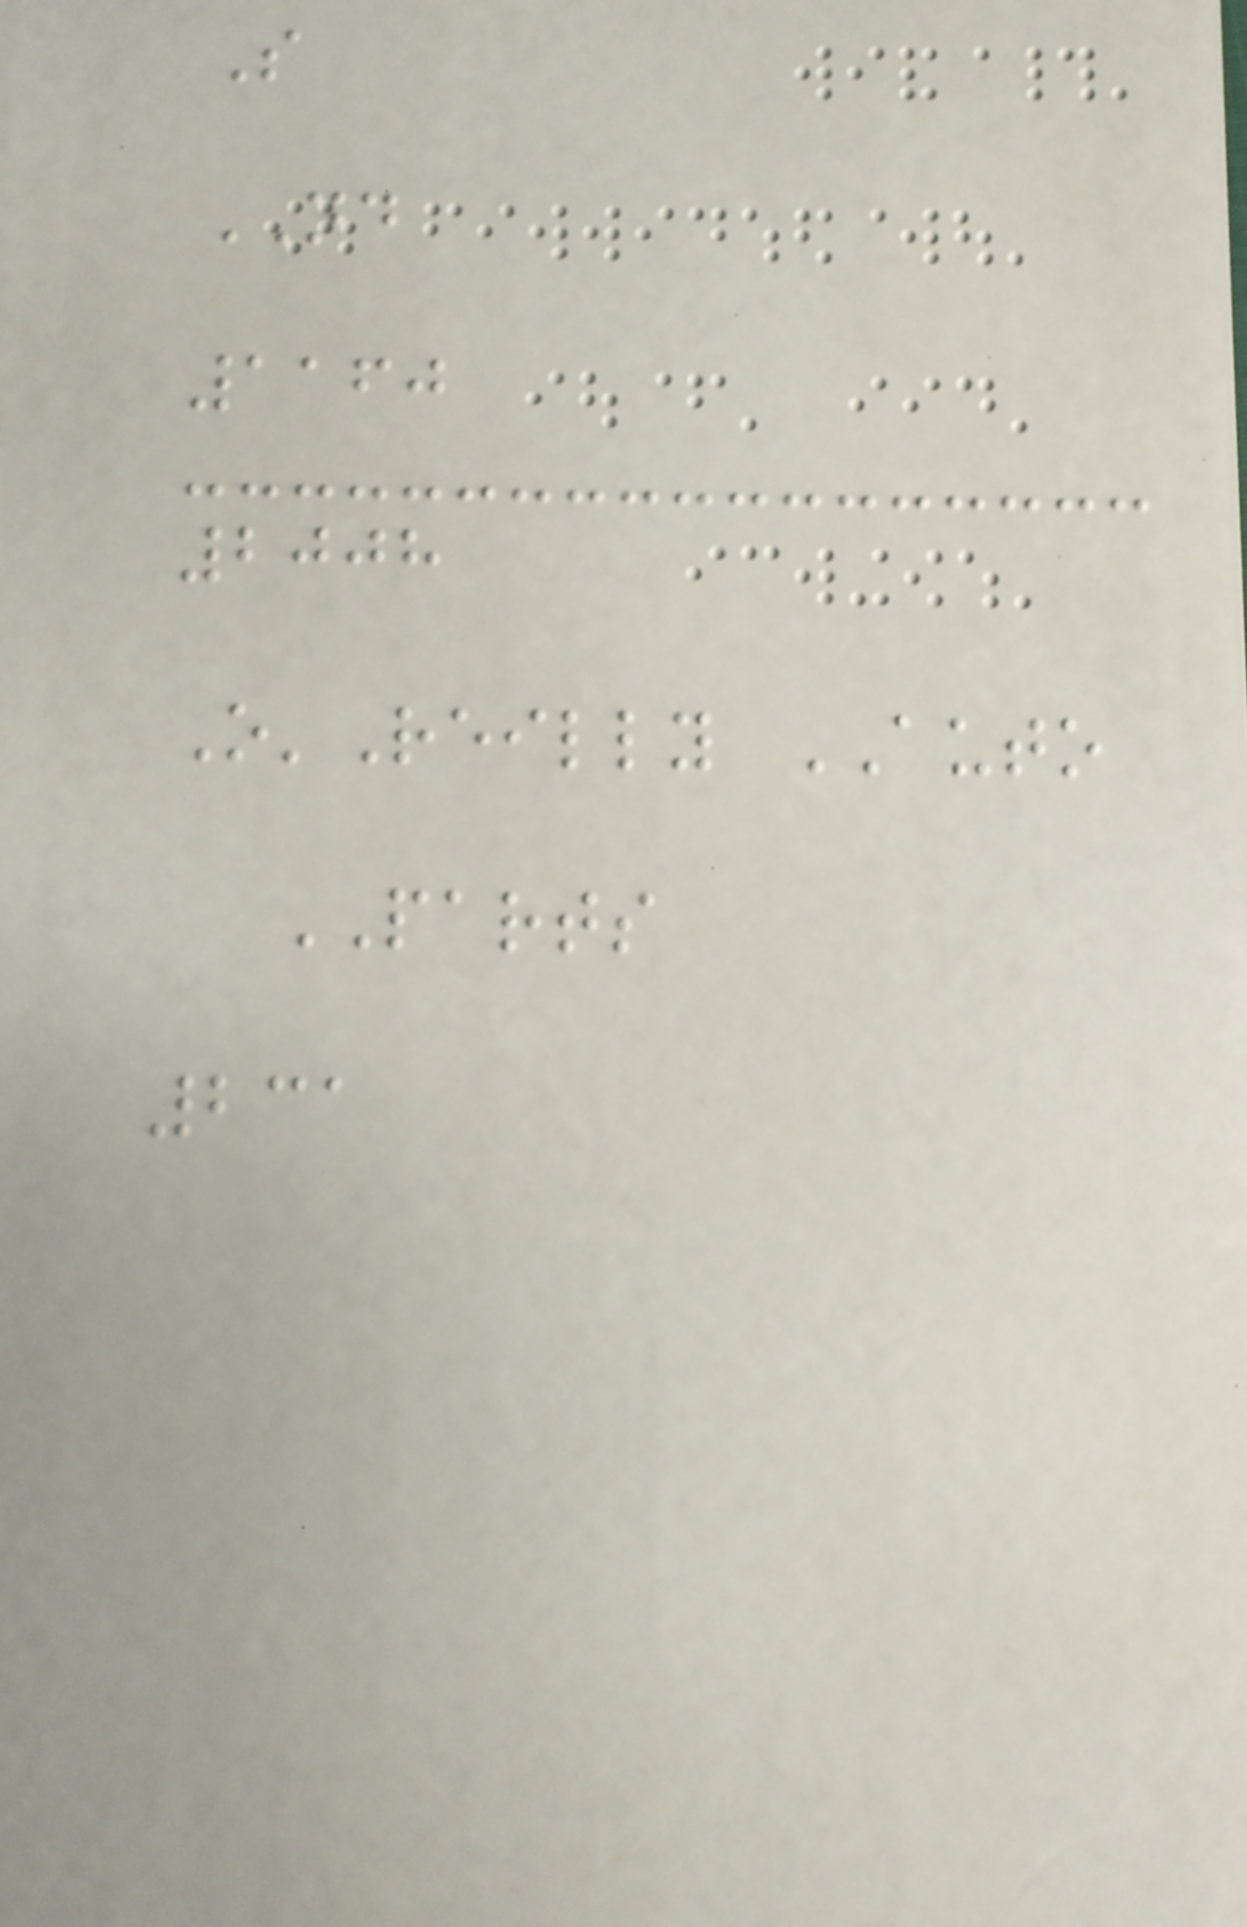S
ND
1160
2008
O'Reilly AUTO
PARTS
231
